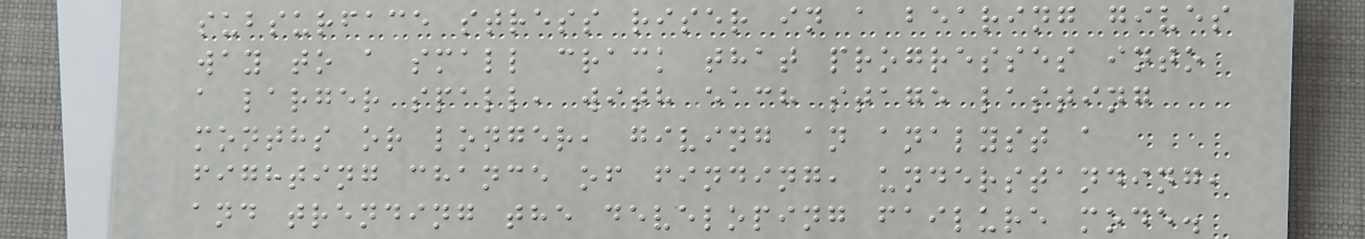subsurface stress riser in a bearing gives
way to a small crack that progresses into
a larger spall, with each stage lasting
months or longer, giving an analyst a
fighting chance of finding, understanding,
and trending the developing failure mode.
